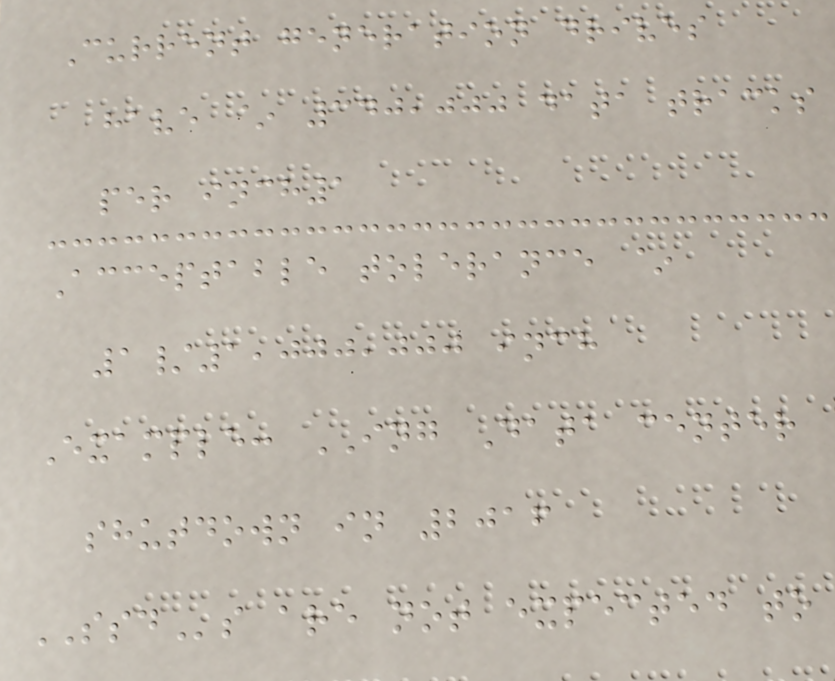Current generation drives
have ~ 340,000 data tracks
per inch1
Acceptable tolerance ~
1/1,000,000 inch
Example: ING Data center
shutdown in 2016
SSDs are not expected to
